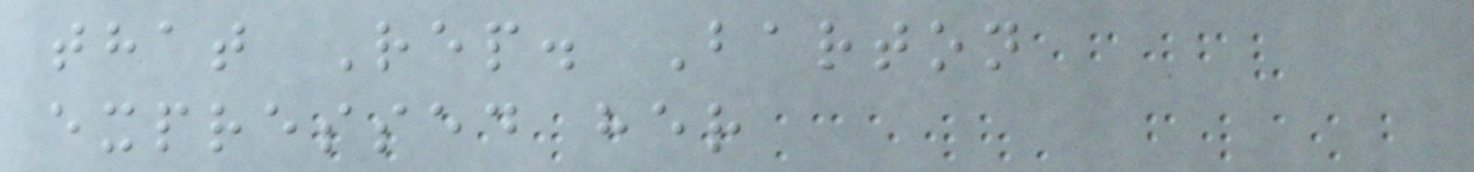that Rep. Barton
expressed her
